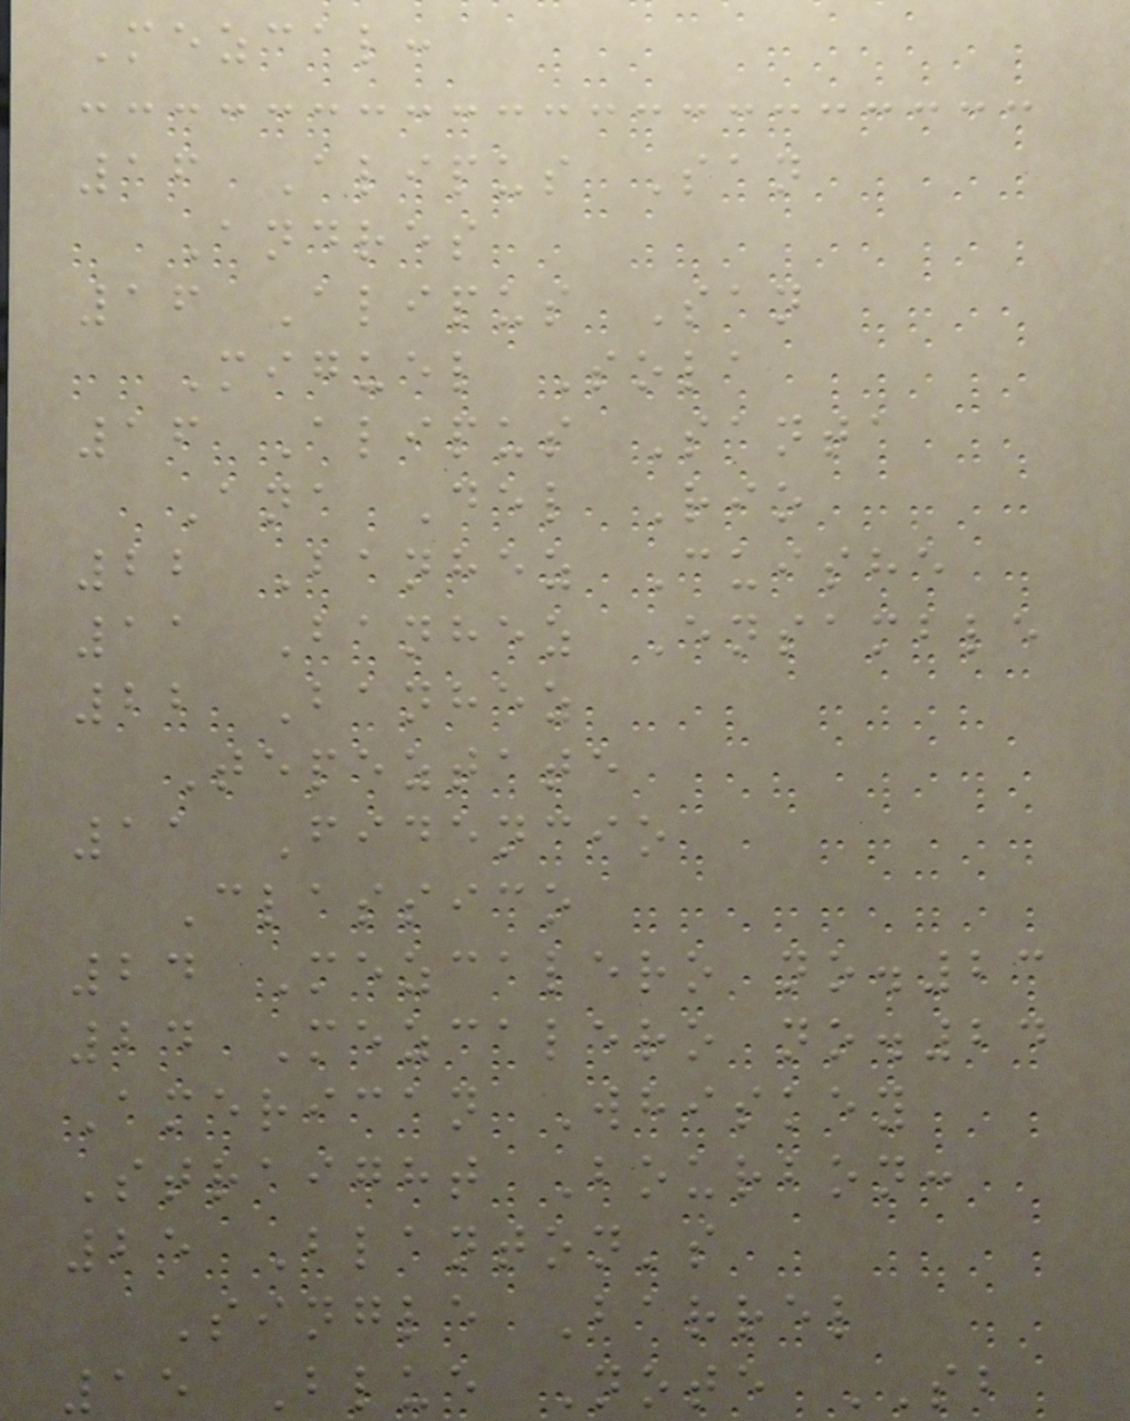Mezcal:
16 Alipus San
Andres
16 Alipus San
Miguel Sola
16 Alipus Santa
Ana Del Rio
22 Banhez Cuishe
11 Banhez Ensamble
22 Banhez
Tepeztate
11 Fidencio
Classico
24 Mezcalero no.23
24 Mezcalero no.24
American Whiskey
Straight Bourbon:
25 Blanton's
Single Barrel
15 Blue Note SB
